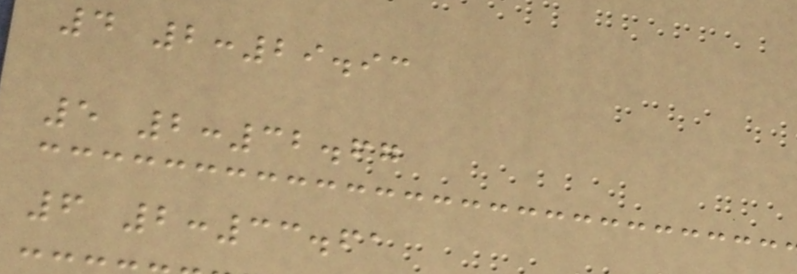4 2:29.93
5 2:32.67
6 2:33.61
